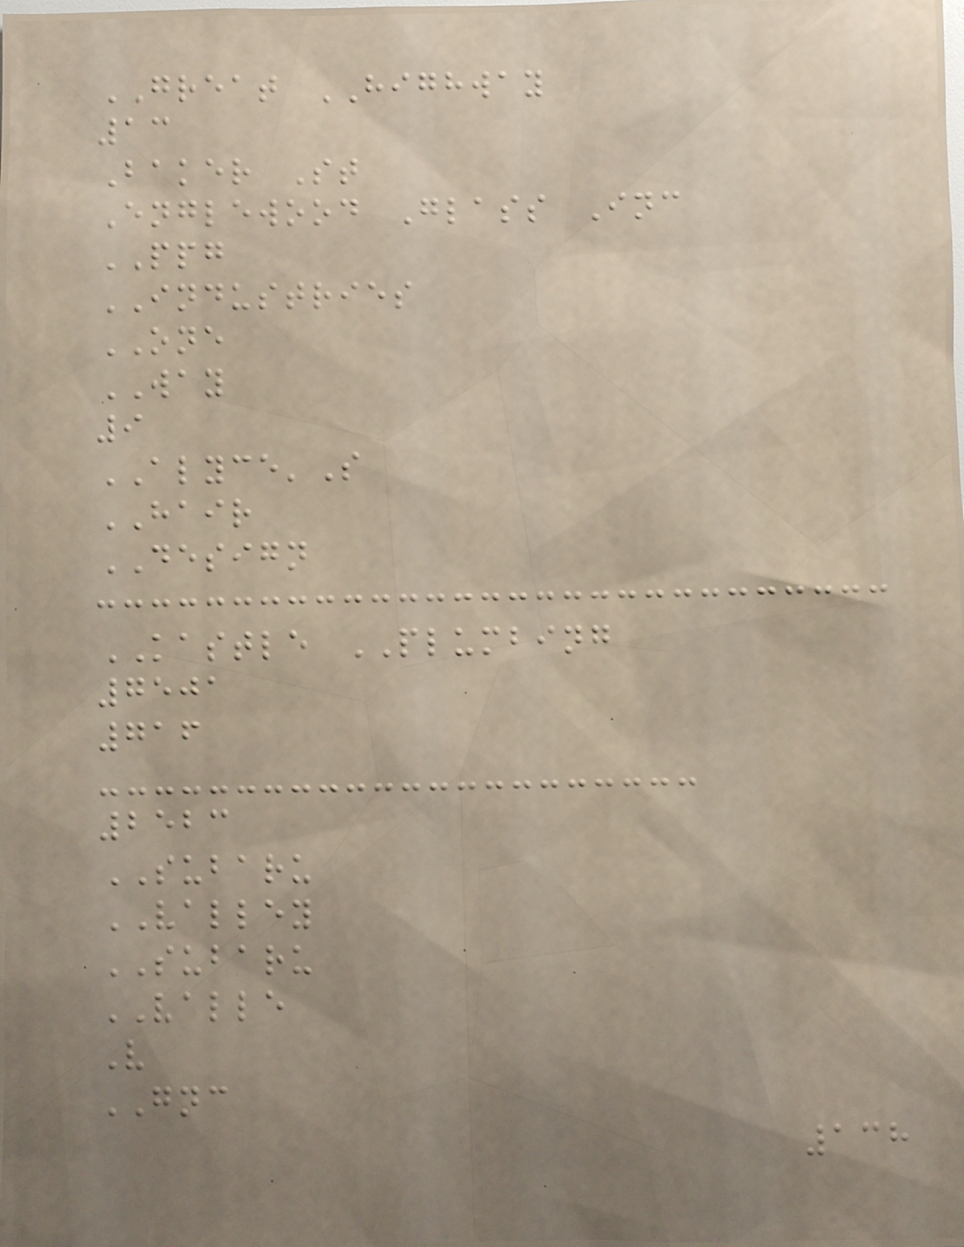GREAT HIGHWAY
13
Baker St
Englewood Glass Inc
PPG
INDUSTRIES
ONE
WAY
9
ALYCE'S
HAIR
DESIGN
KASTLE PLUMBING
7501
716
2523
SUBARU
VALLEY
SUBARU
VALLE
V
GNC
138
